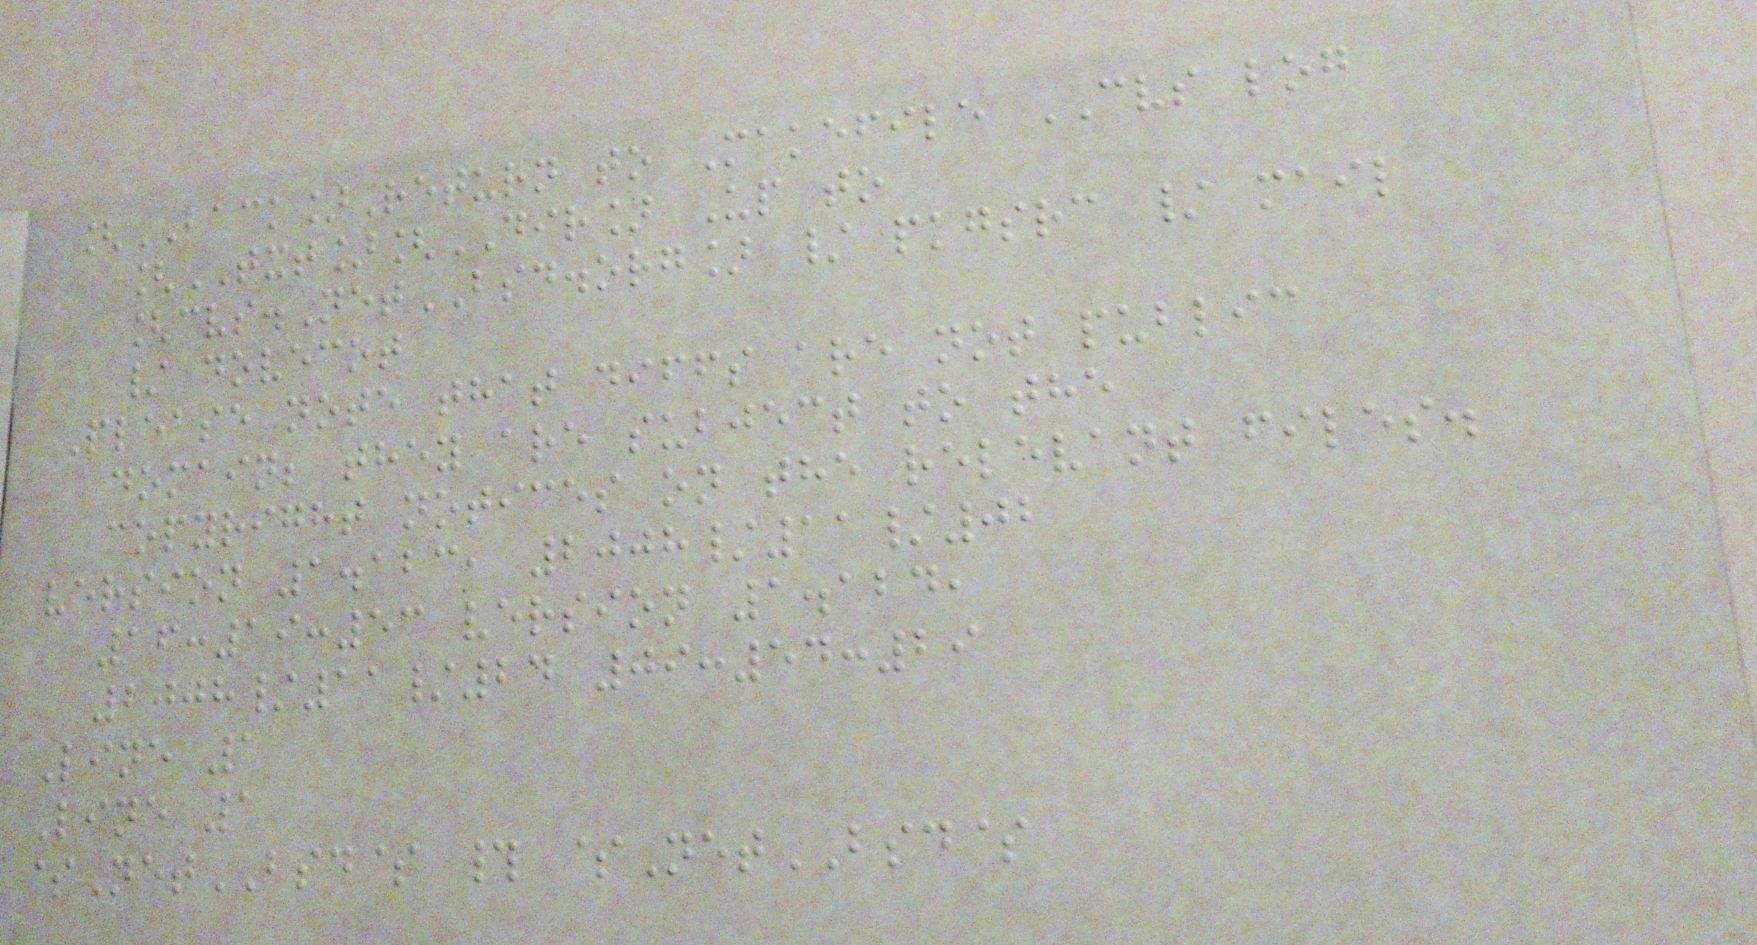[BACK]Return to Makefile CVS log
[TXT][DIR] Up to
[cvs.NetBSD.org] / pkgsrc / mail
/ dovecot
Please note that diffs are not public
domain; they are subject to the
copyright notices on the relevant files.
version 1.123, 2008/11/02
16:19:53 version 1.124,
2008/11/24 09:54:29
Line 1
Line 1
$NetBSD$ # $NetBSD$
